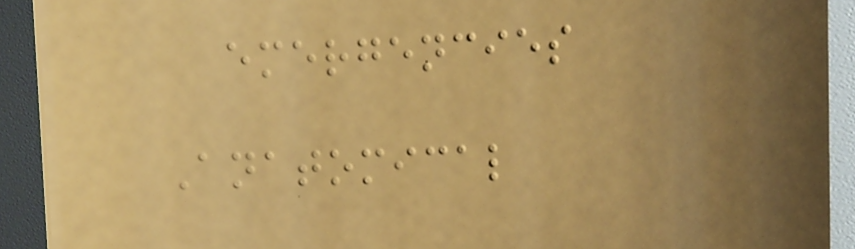emergencies
Anatomical
